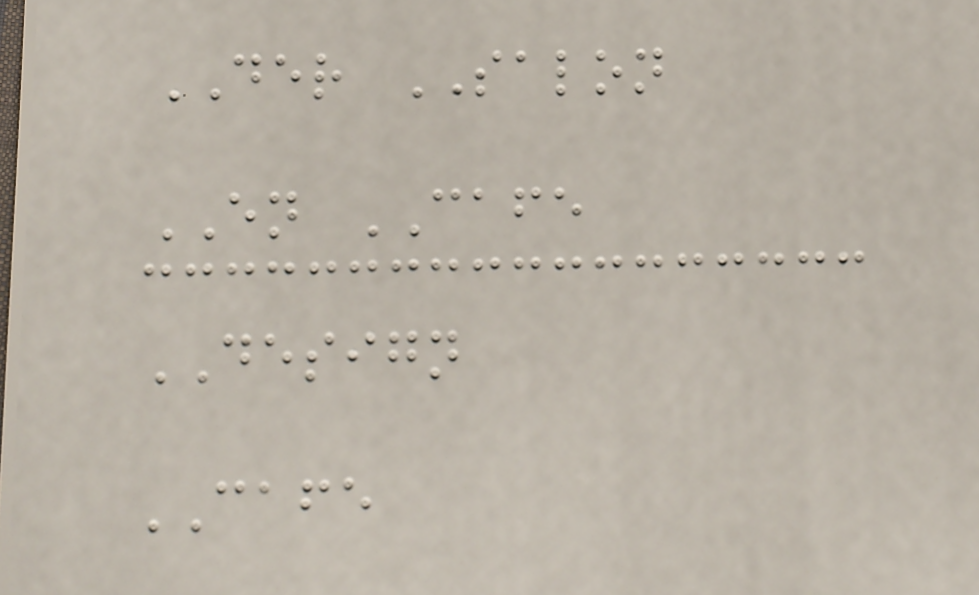DER SALON
EN CAFE
DESIGN
CAFE
